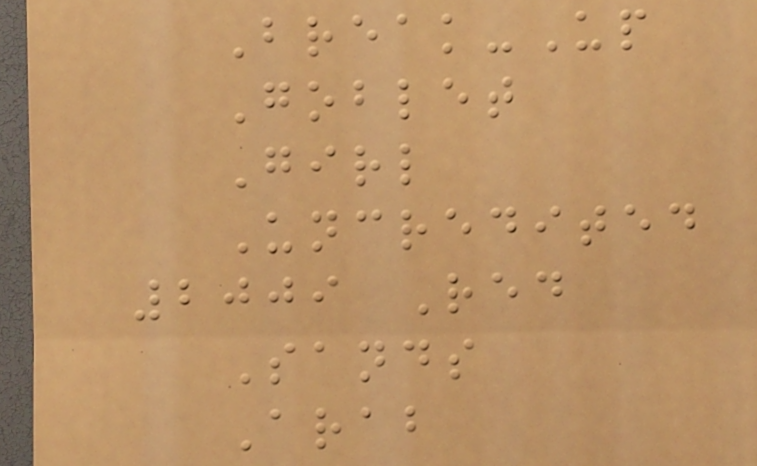Break-Up
Goblet
Girl
Uncredited
2009 Red
Sands
Arab
